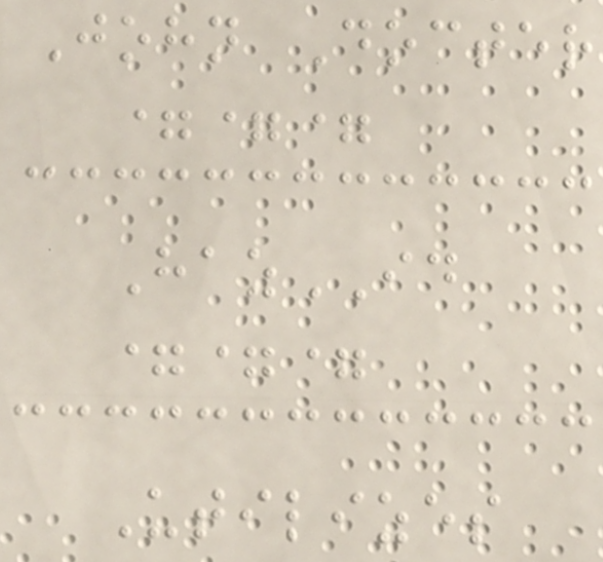John Docter
===
HazID
===
Utilizes
